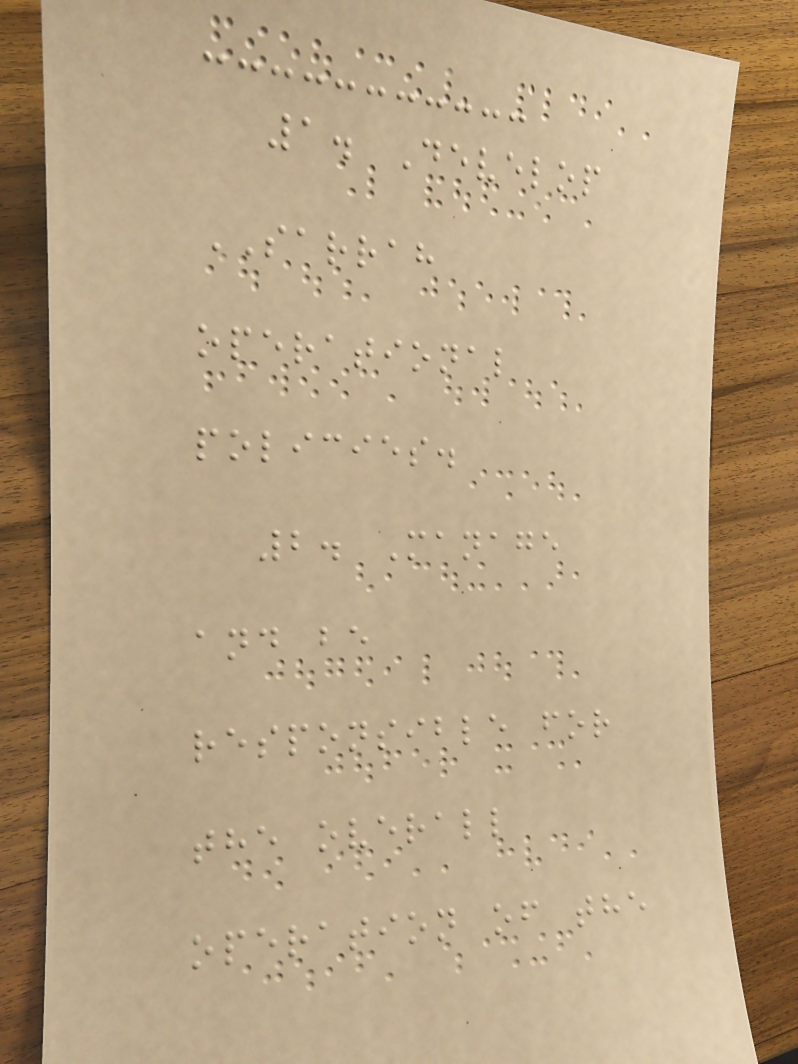1. Develop
SARRAH
operational
policies.
2. Manage
and be
responsible for
the overall
operation of the
